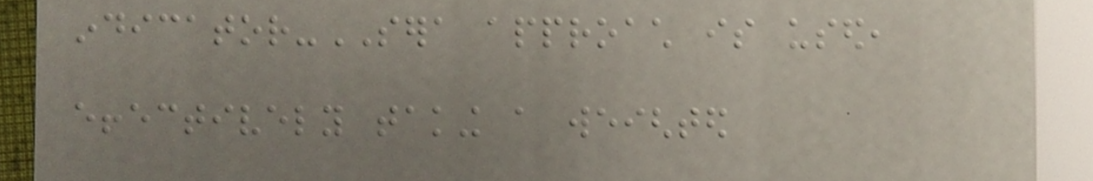indicator-SERA approach is used,
effectively taking a weighted
